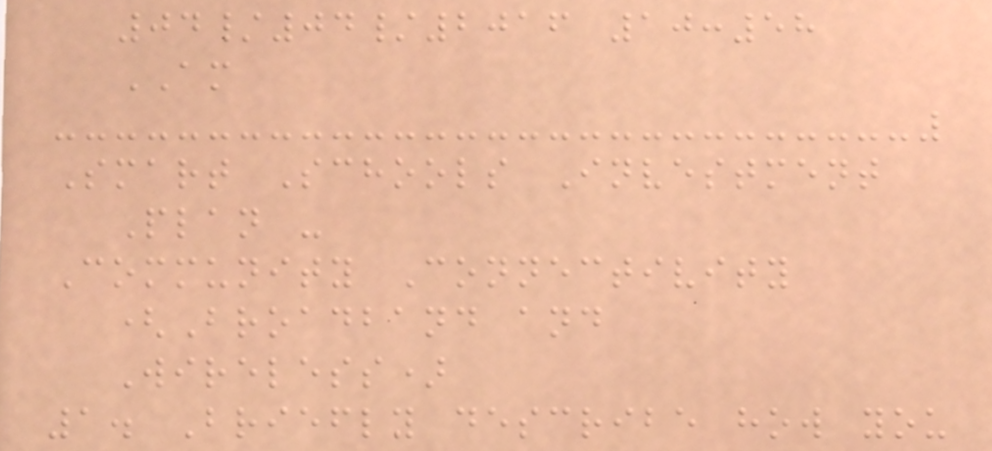04/04/2016 10:58
AM
Smart Schools Investment
Plan -
Community Connectivity
(Broadband and
Wireless)
1. Briefly describe how you
